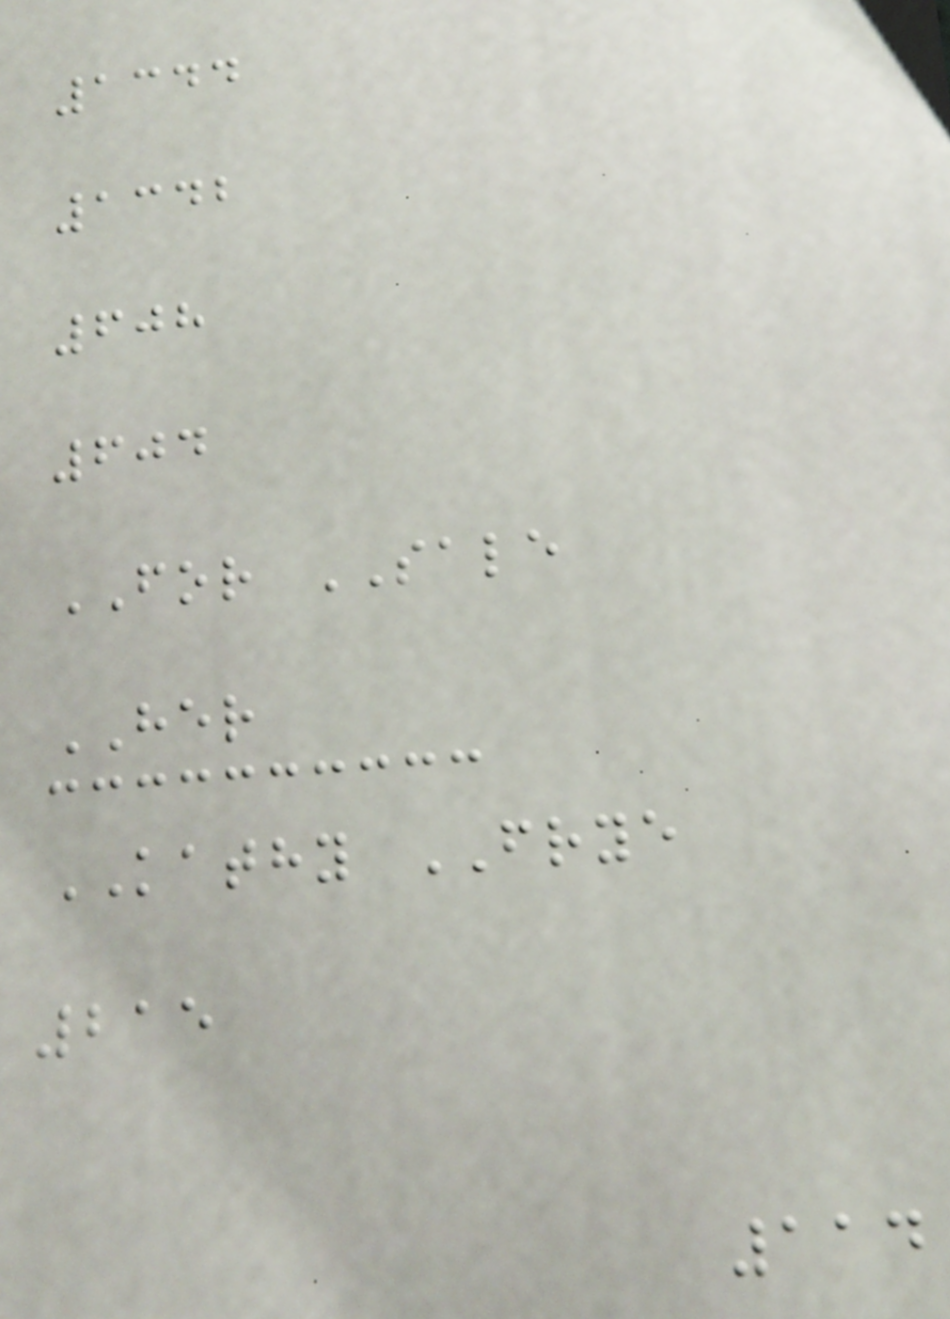1344
1342
608
604
FOR SALE
HER
KATHY FRYE
215
114
